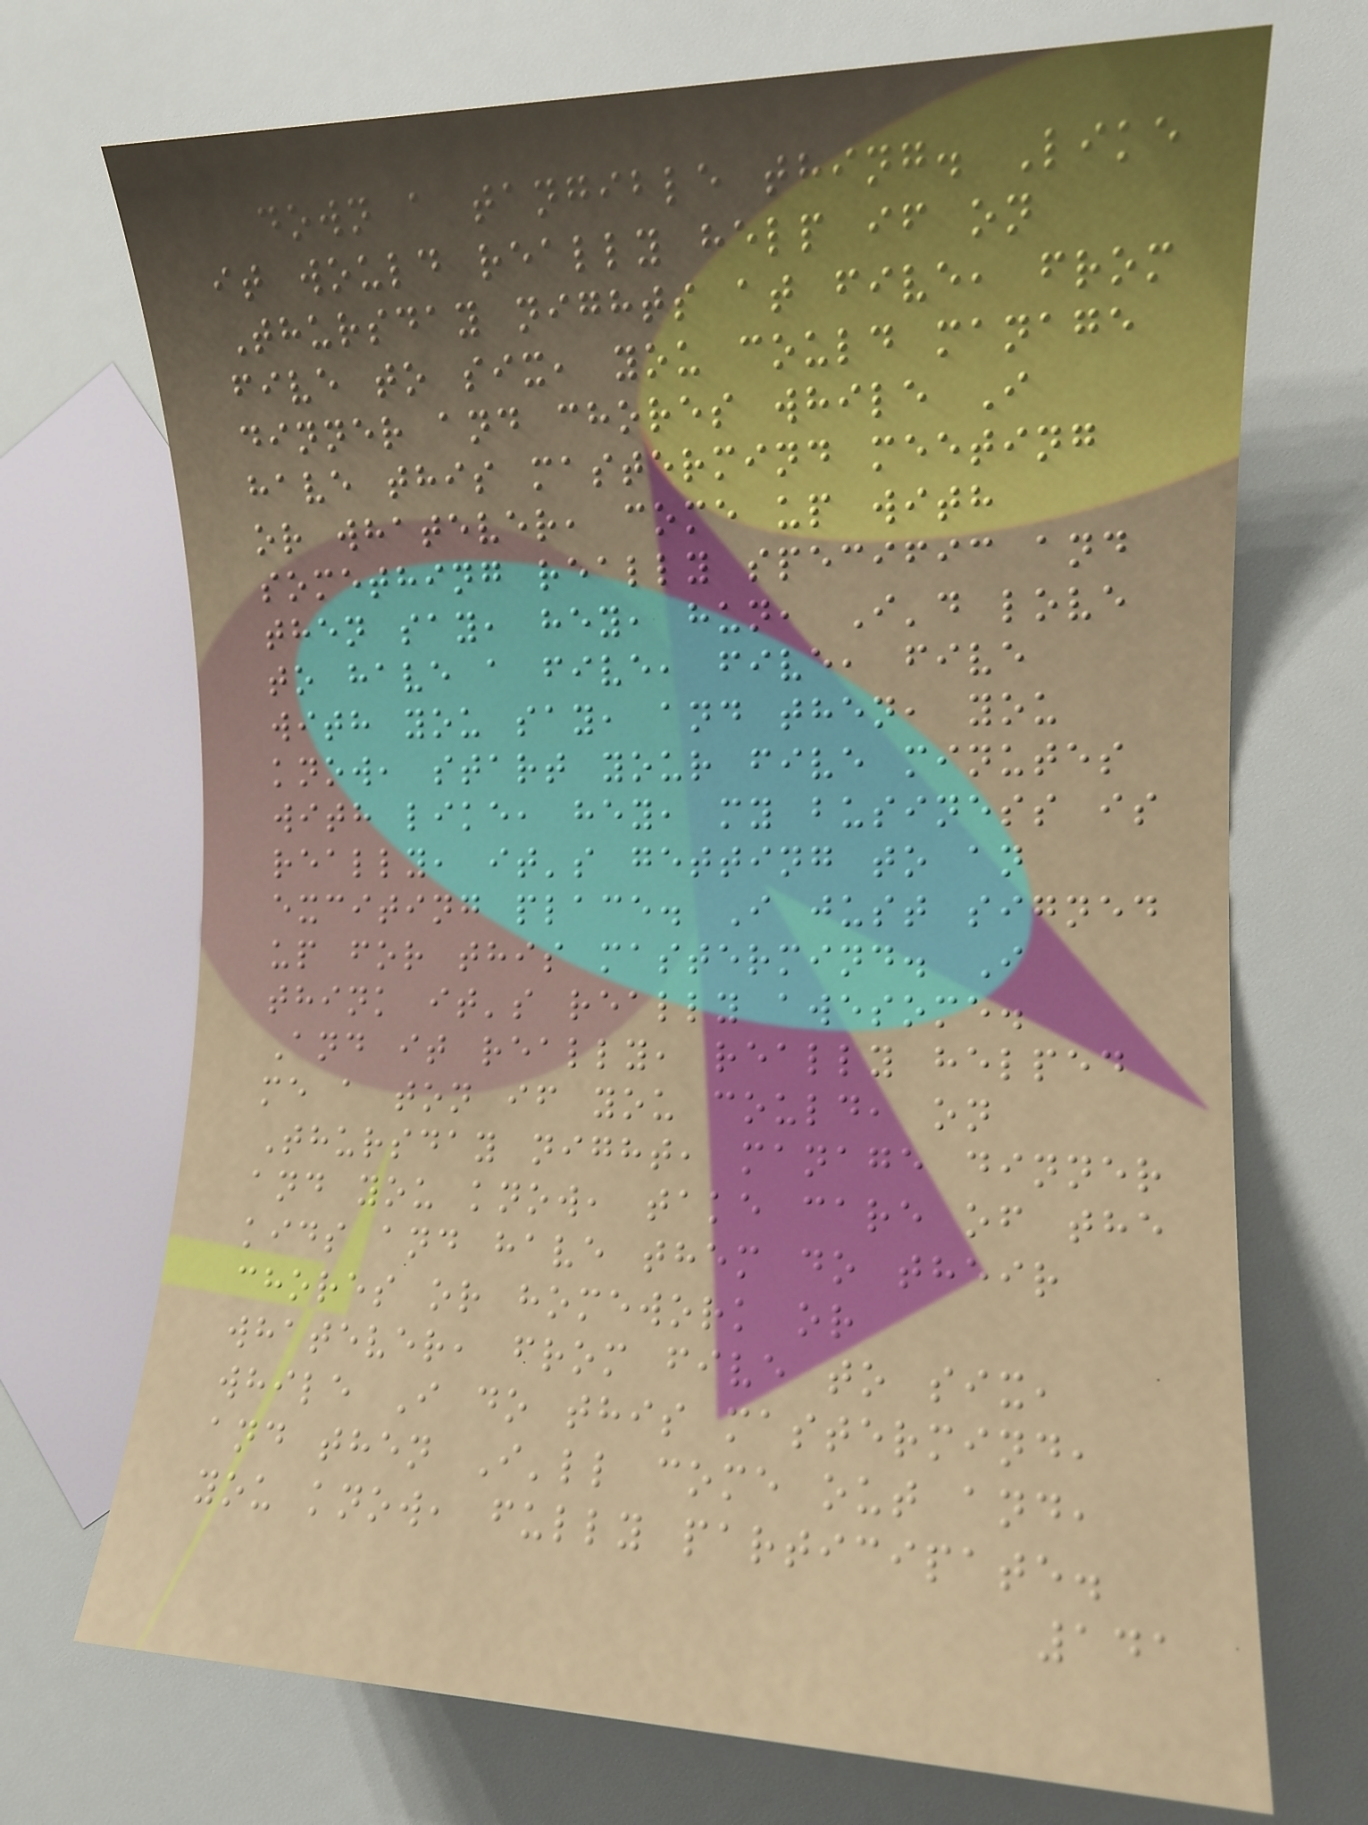down a tangible thing. Like
it would really help if on
Thursday nights at five, from
five to six, you could manage
dinner and chores while I
have this mastermind meeting
or whatever, come up with
something really specific and
then say, hey, hun, I'd love
to have a five, five, five
with you say, and then, you
know, start your five minutes
with like, hey, my business is
really, it's getting to an
exciting place. I just signed
up for this mastermind. I
think it's really awesome.
And it really, really helped
me a ton if you could, on
Thursday night, manage dinner
and you know, take care of the
kids and have them do their
chores or homework or
whatever, from five to six,
while I do this mastermind,
and then I'll come out and,
you know, fully participate.
141
